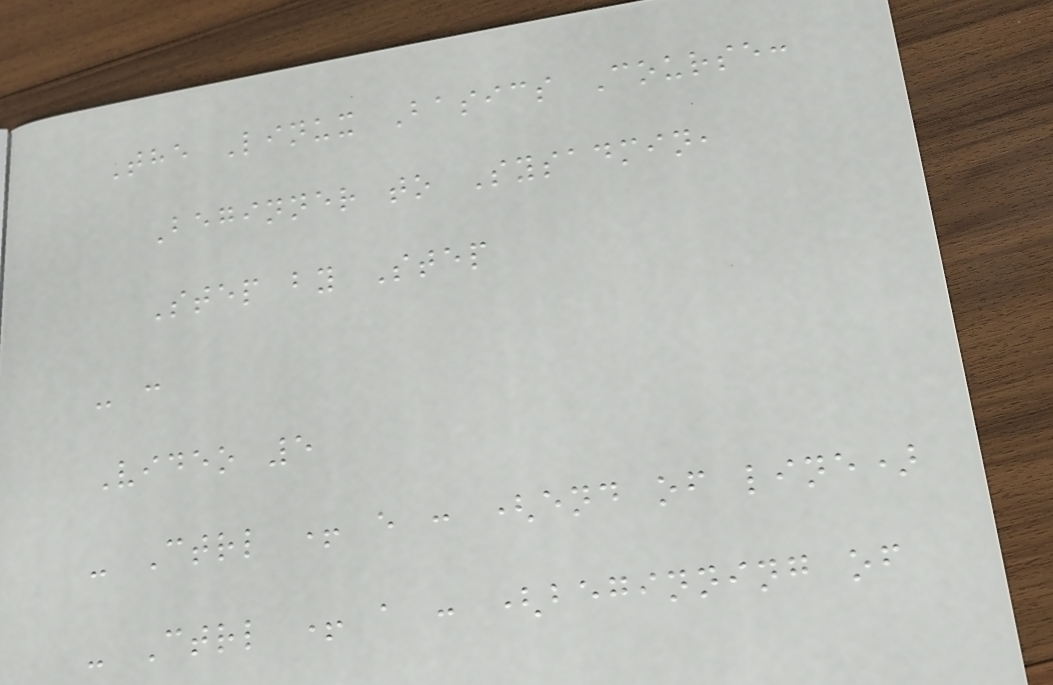The Linux Basics Course:
Beginner to Sysadmin,
Step by Step
- :
Video 5
- Ctrl + e : (end of line)
- Ctrl + a : (beginning of
